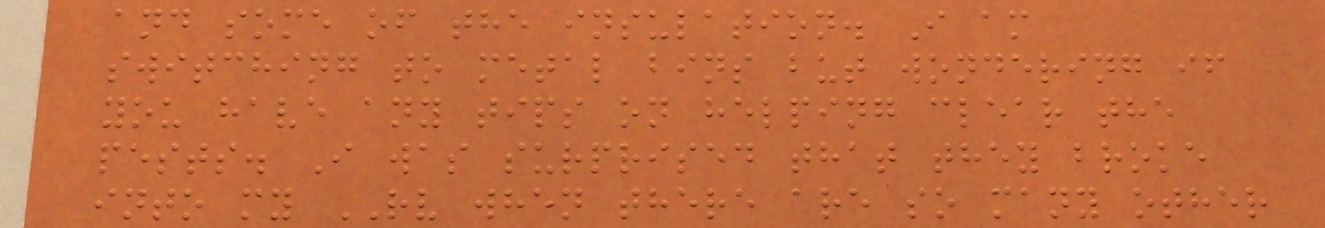and some of the insulation. I am
switching to metal bins but wondering if
you have any tips on helping clear the
pests. I was surprised that they broke
into my RV when there are so many other
